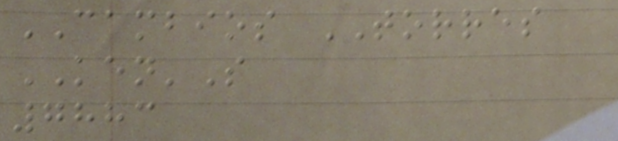CAMBIOS TORRES
KEN'S
7883
